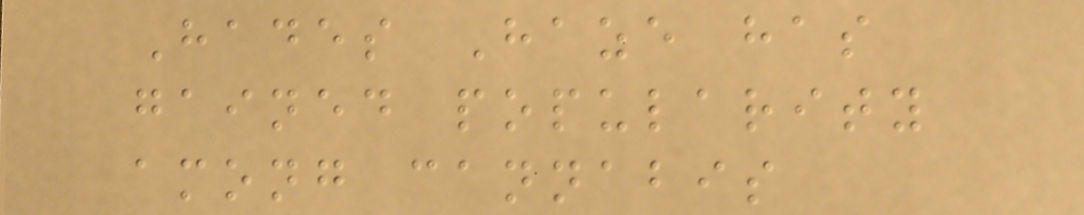Hades Haze has
gained popularity
among cannabis
